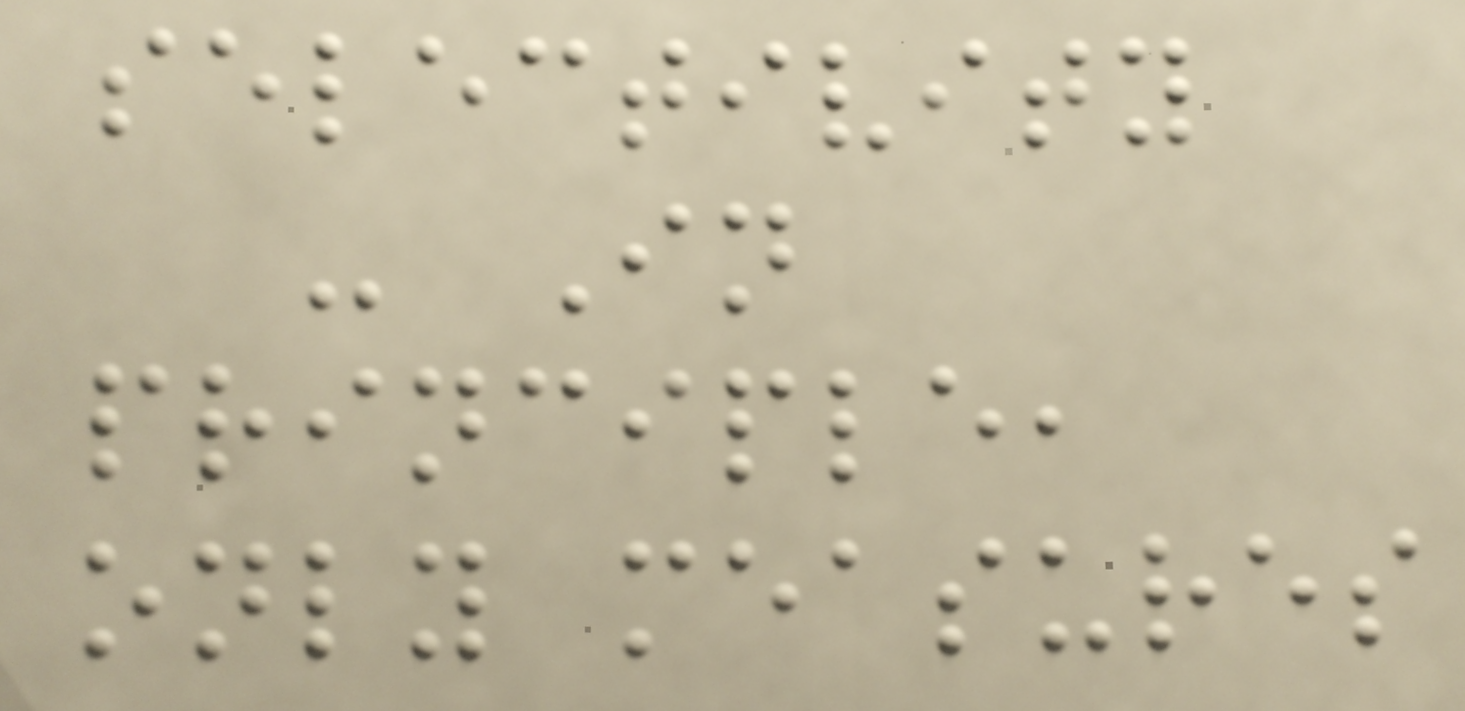selectivity
- In
principle,
only measures
